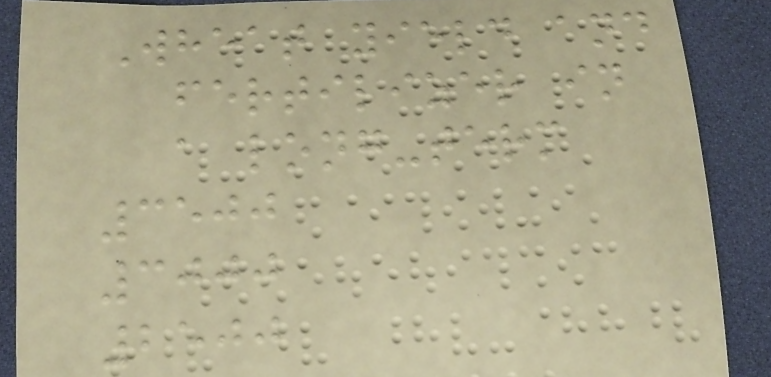Wheat yield and
fertilizer in
a long-term
3500
3000
2500
